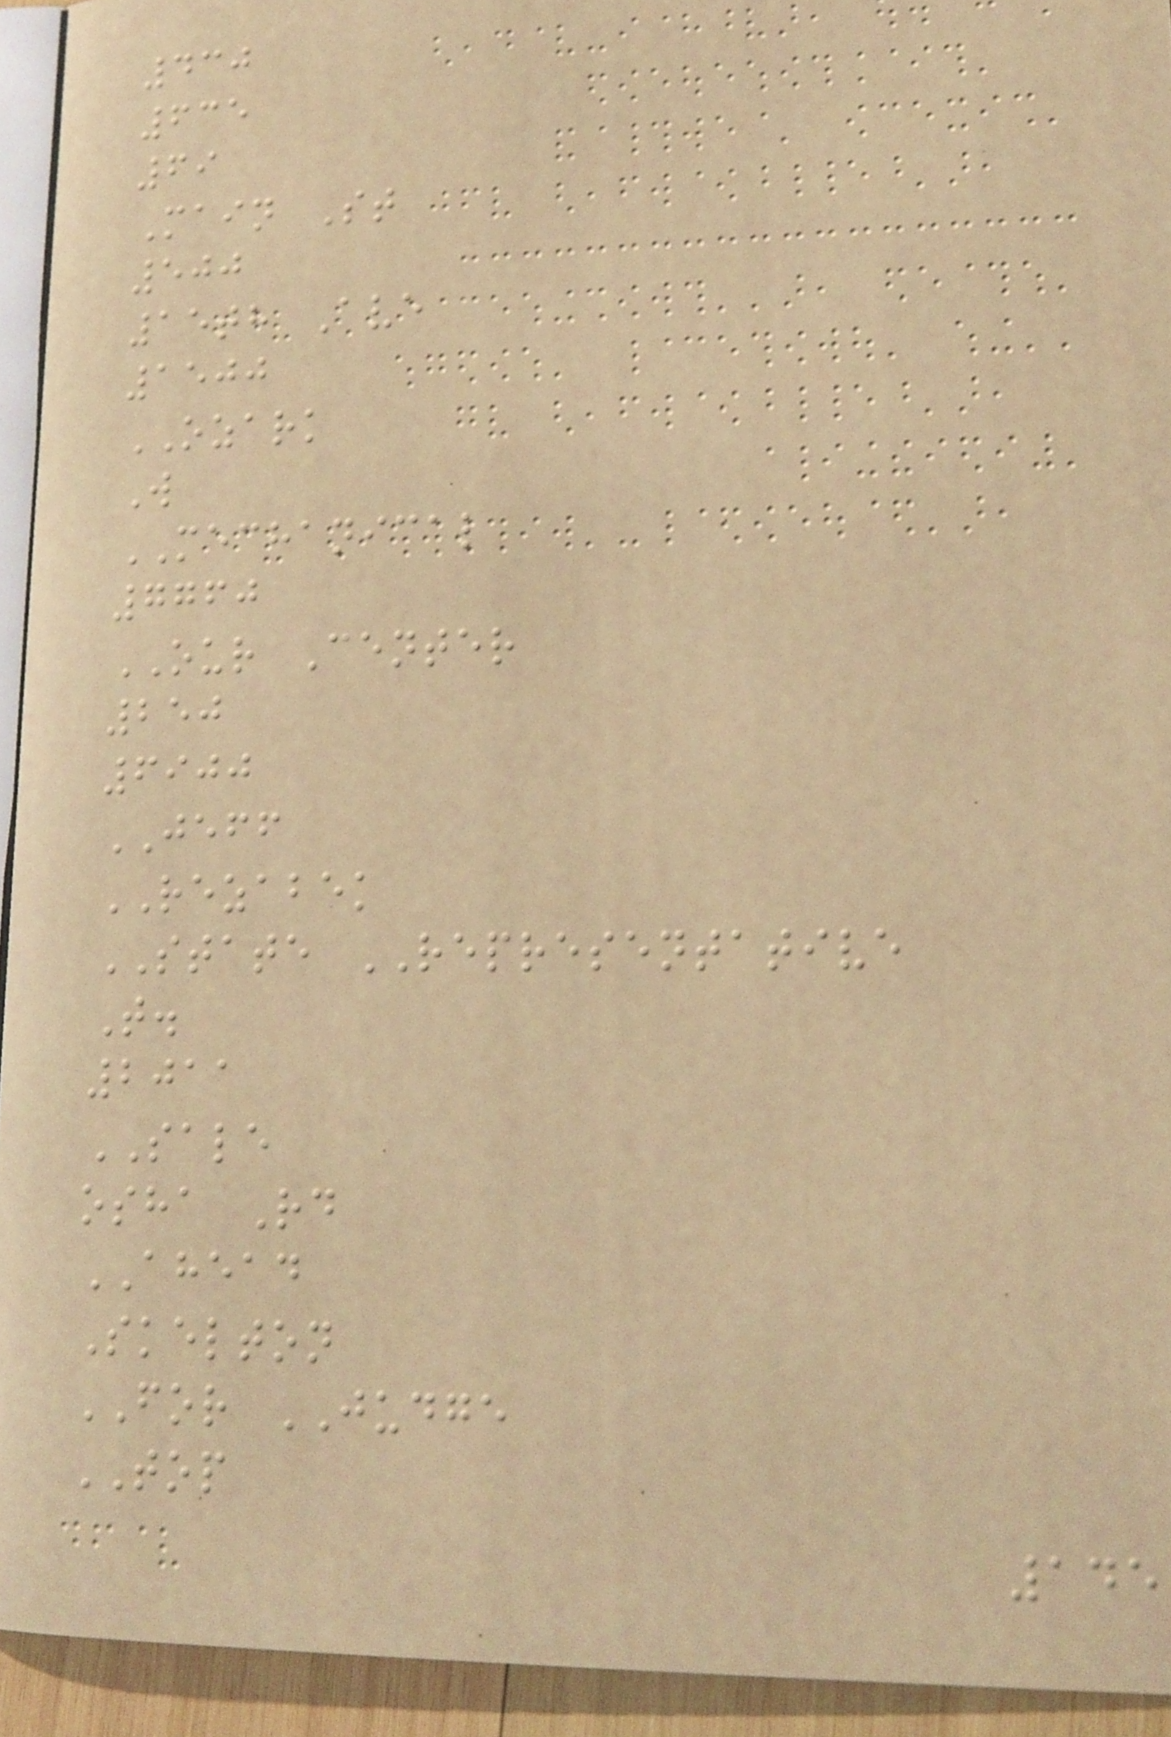430
635
69
Main St
500
15th Ave
1500
OZARK
W
MECHANICAL
7760
OUR Center
250
6900
JEFF
REZABEK
STATE REPRESENTATIVE
T.
2011
SALE
osha Rd
AHEAD
Skelton
FOR JUDGE
TOP
145
